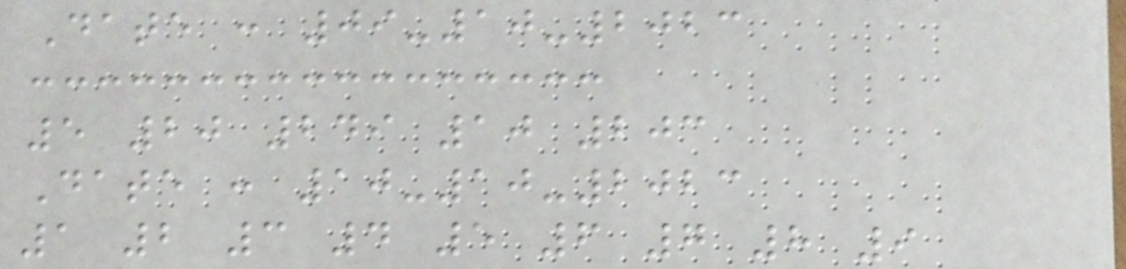Date : 09-10-2023
5 20 249 10 203
Date : 10-10-2023
1 2 3 4 5 6 7 8 9
